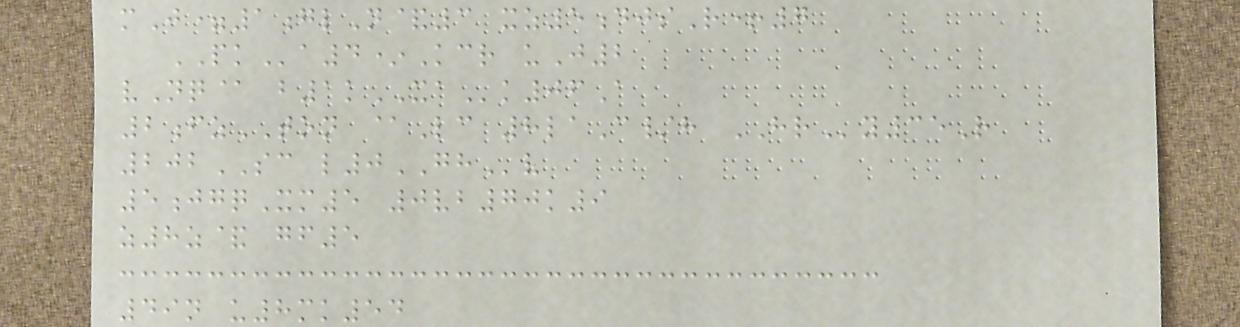mJ=1glN&3 xz5djsR+7
PKa4*Kcr uJ2
vNq@ b1kXAk06A
2fzTON @Lc 8laC/h HRy35R
202SC l0GHv
5jgqXm5 0vb70k9
z8z& gf5
49n u8mk54
